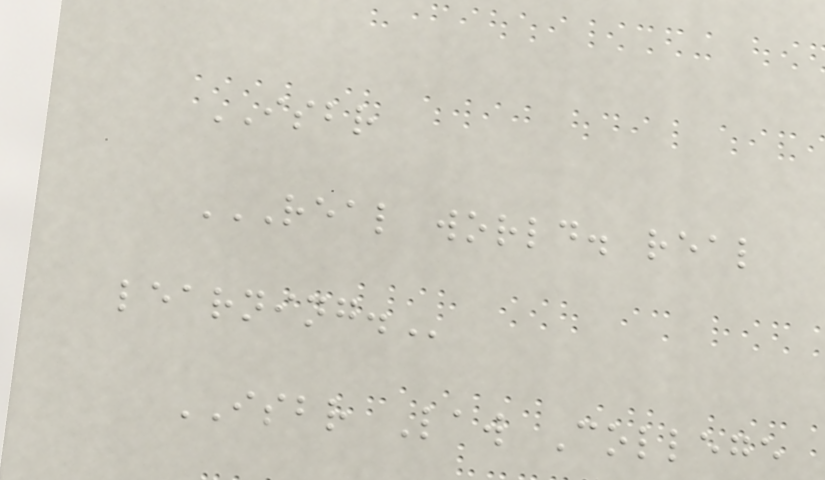ISBR
REAL WORLD. REAL
LEARNING.
ISBR Law College
